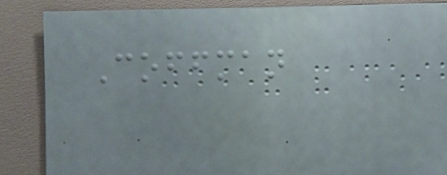Coffman
